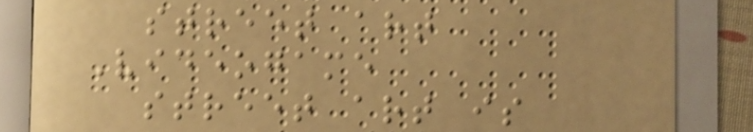street art
Videogame
street art is
